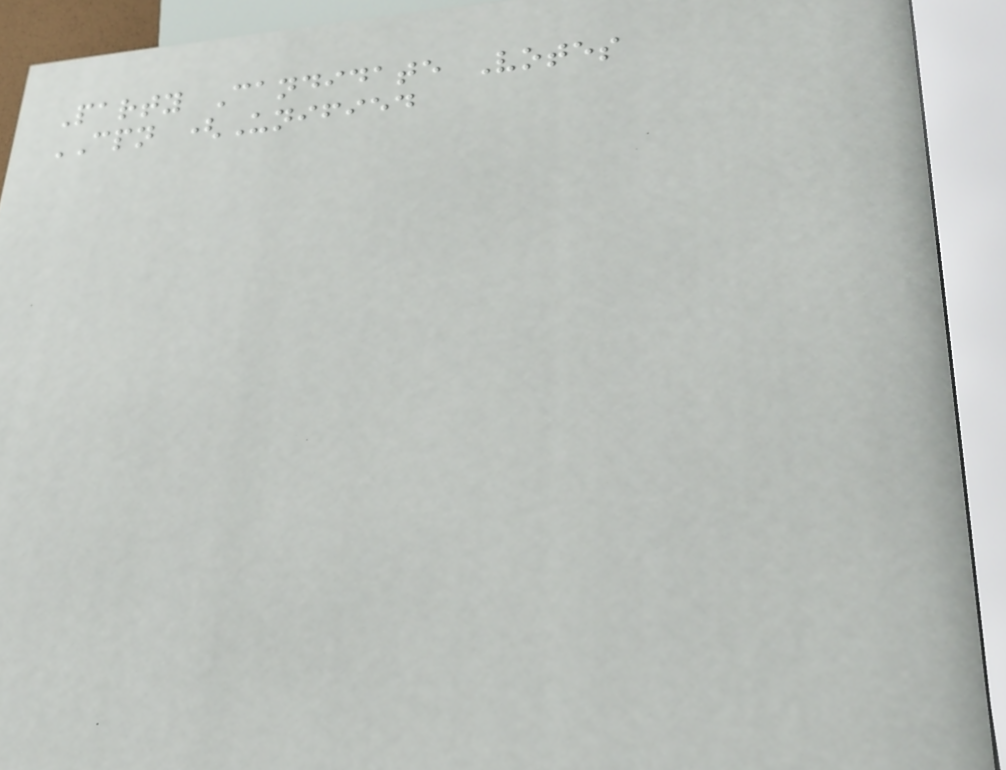Party Candidate Votes
CPN (Unified
